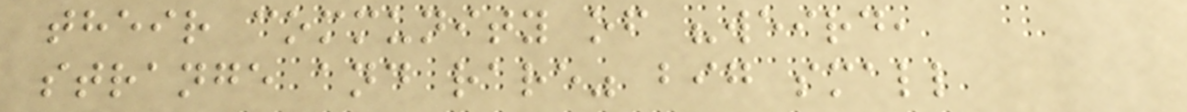their community of "weird,
strange and rare" big small
